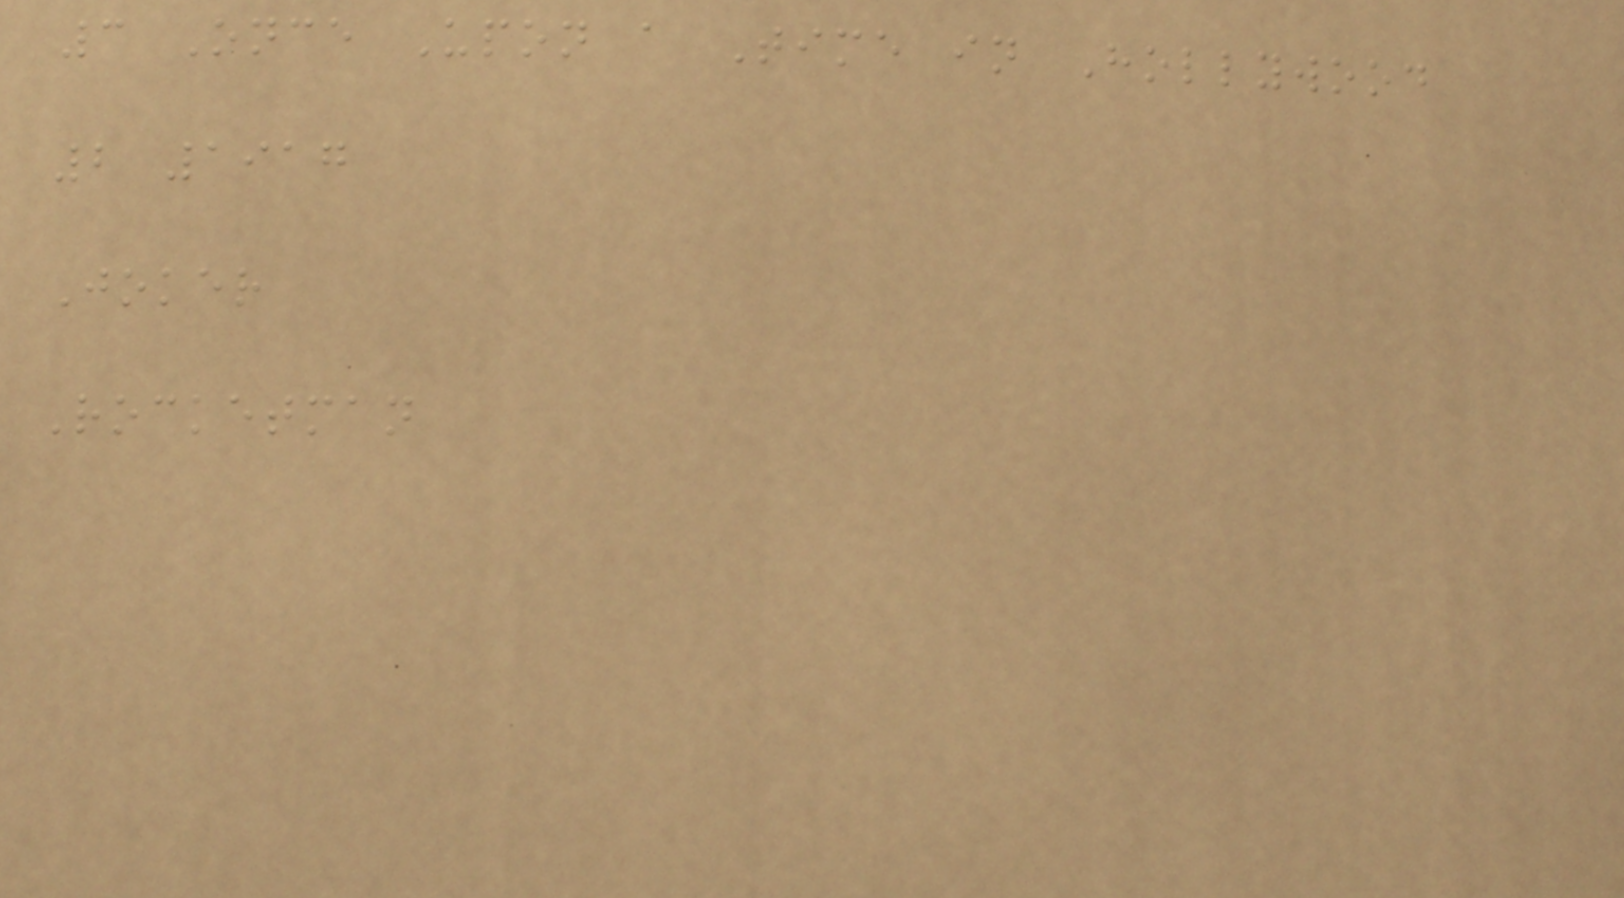3 Once Upon a Time in Hollywood
2 1917
Joker
Rocketman
